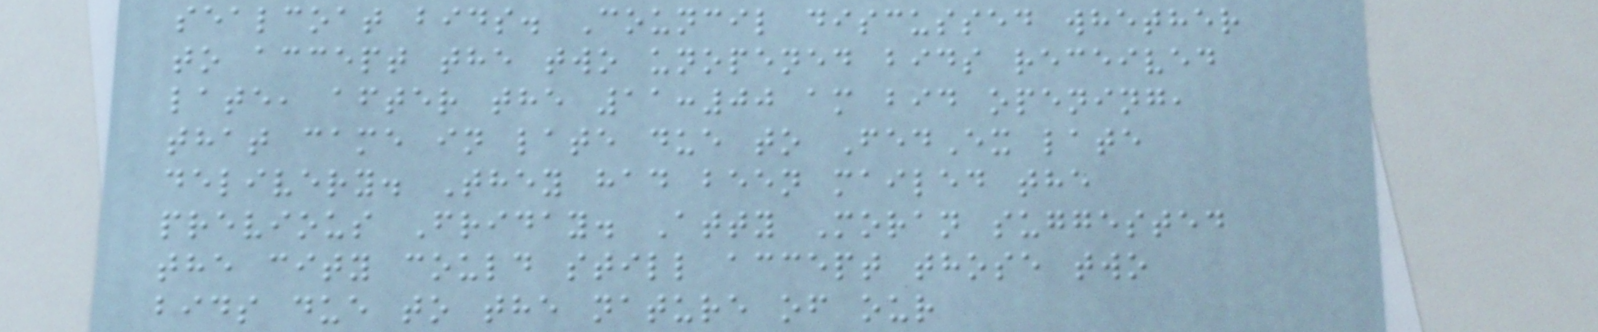sealcoat bids. Council discussed whether
to accept the two unopened bids received
late, after the 11:00 am bid opening,
that came in late due to FedEx late
delivery. They had been mailed the
previous Friday. Atty Moran suggested
the city could still accept those two
bids due to the nature of our
